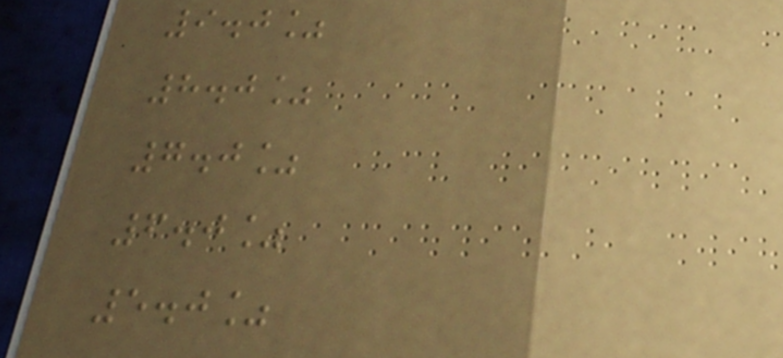9.0%
8.0%
7.0%
6.0%
5.0%
